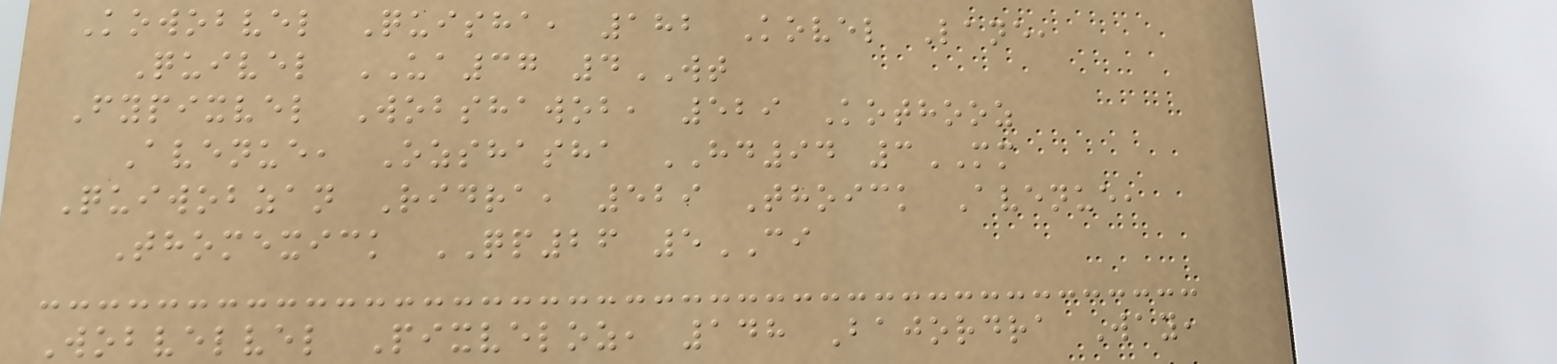Kowobvel Quisha, 182 Kovel Lane,
Quivel UA37 4WT
Fypixvel Wobshawob, 529 Kothooz
Avenue, Ozshasha HD94 3MM
Quiwobzan Ridra, 529 Thoick Avenue,
Thomexick QP26 5CI
Wobvelvel Pixveloz, 148 Bajordra Way,
